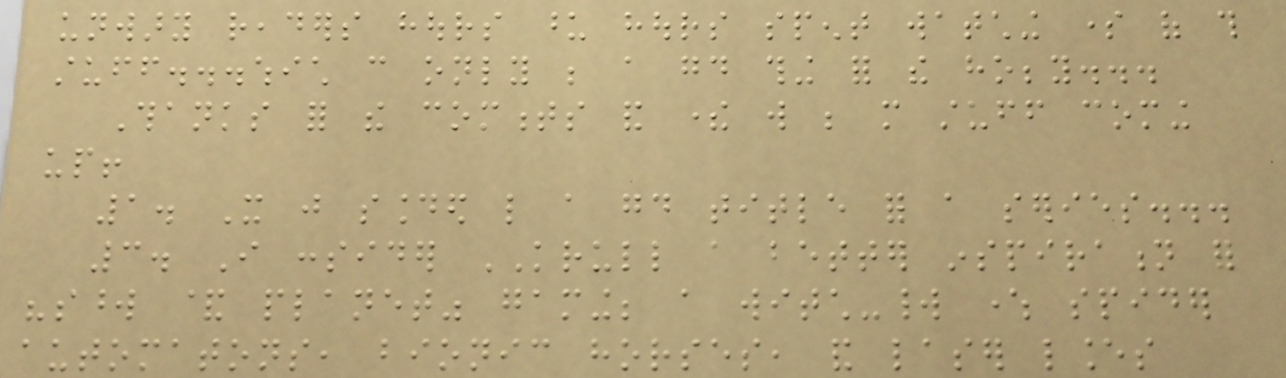unwary readers hours upon hours spent watching some of this
stuff...which can only be a good thing for the hobby...
Thanks for the comments and there will be more stuff coming
up!
1. It just sounded like a good title for a series...
3. I consider KRULL a better inspiration for
"sword & planet" gaming; a witch-world where spider
automatons, bionic horses, and laser lances
